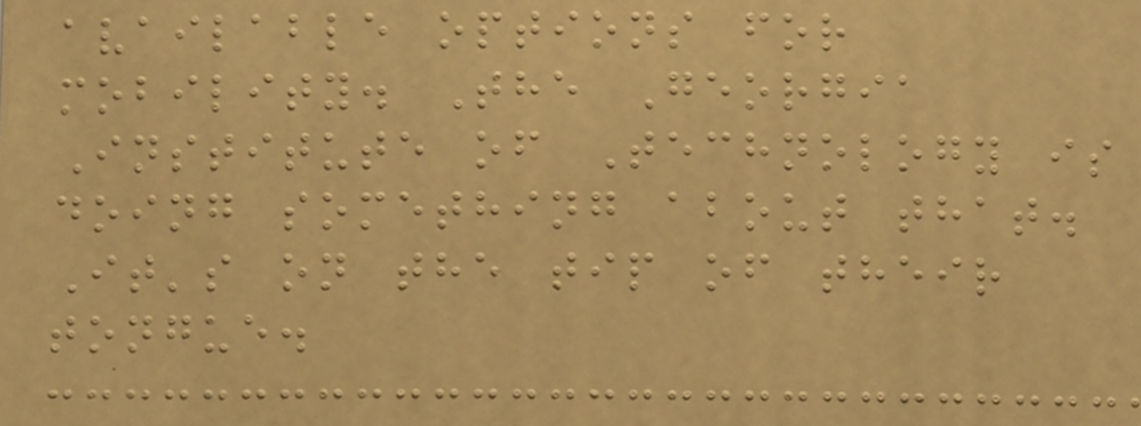available options for
mobility. The Georgia
Institute of Technology is
doing something about that.
It's on the tip of their
tongue.
